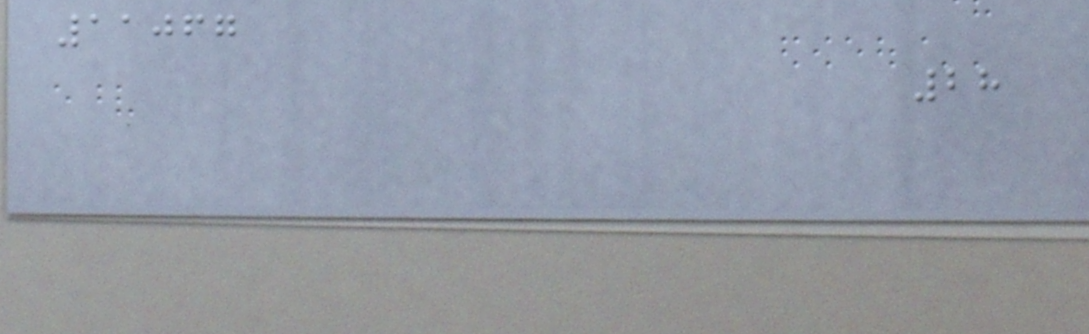11067
28
